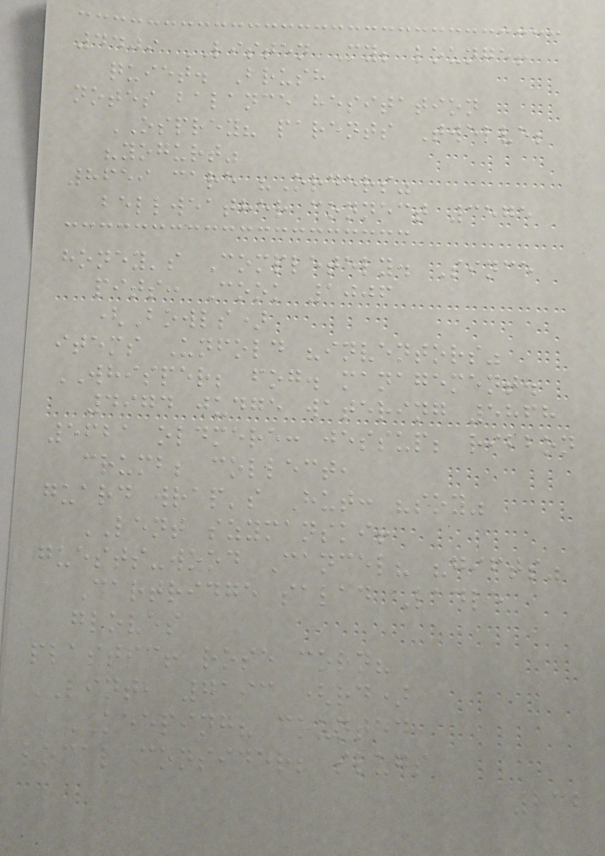4409 LISTEN My; lounge!
quiet. Brush
notes balance hesitation
OSPREY? parents Twelve;
"yogurt"
8659 care "Orders"
bellweather connect 3575
honey's Completely. Since
pits: Cook 1006
(Bowls)
items Unfold "inventors"
WHISPER; fog. management.
4974 judge watering 5868
5621 oldmere: jessup; ribbon
crumb; collect,
guard wrap's Hut: "soy"
LENT szymanski!
guests-wood Cancel? "gifts"
Cartridge salad Ladle
gloves
plastic! rose corn?
LINT, 7193 (rd)
KEEPING? counted
local consider; slugs
232
